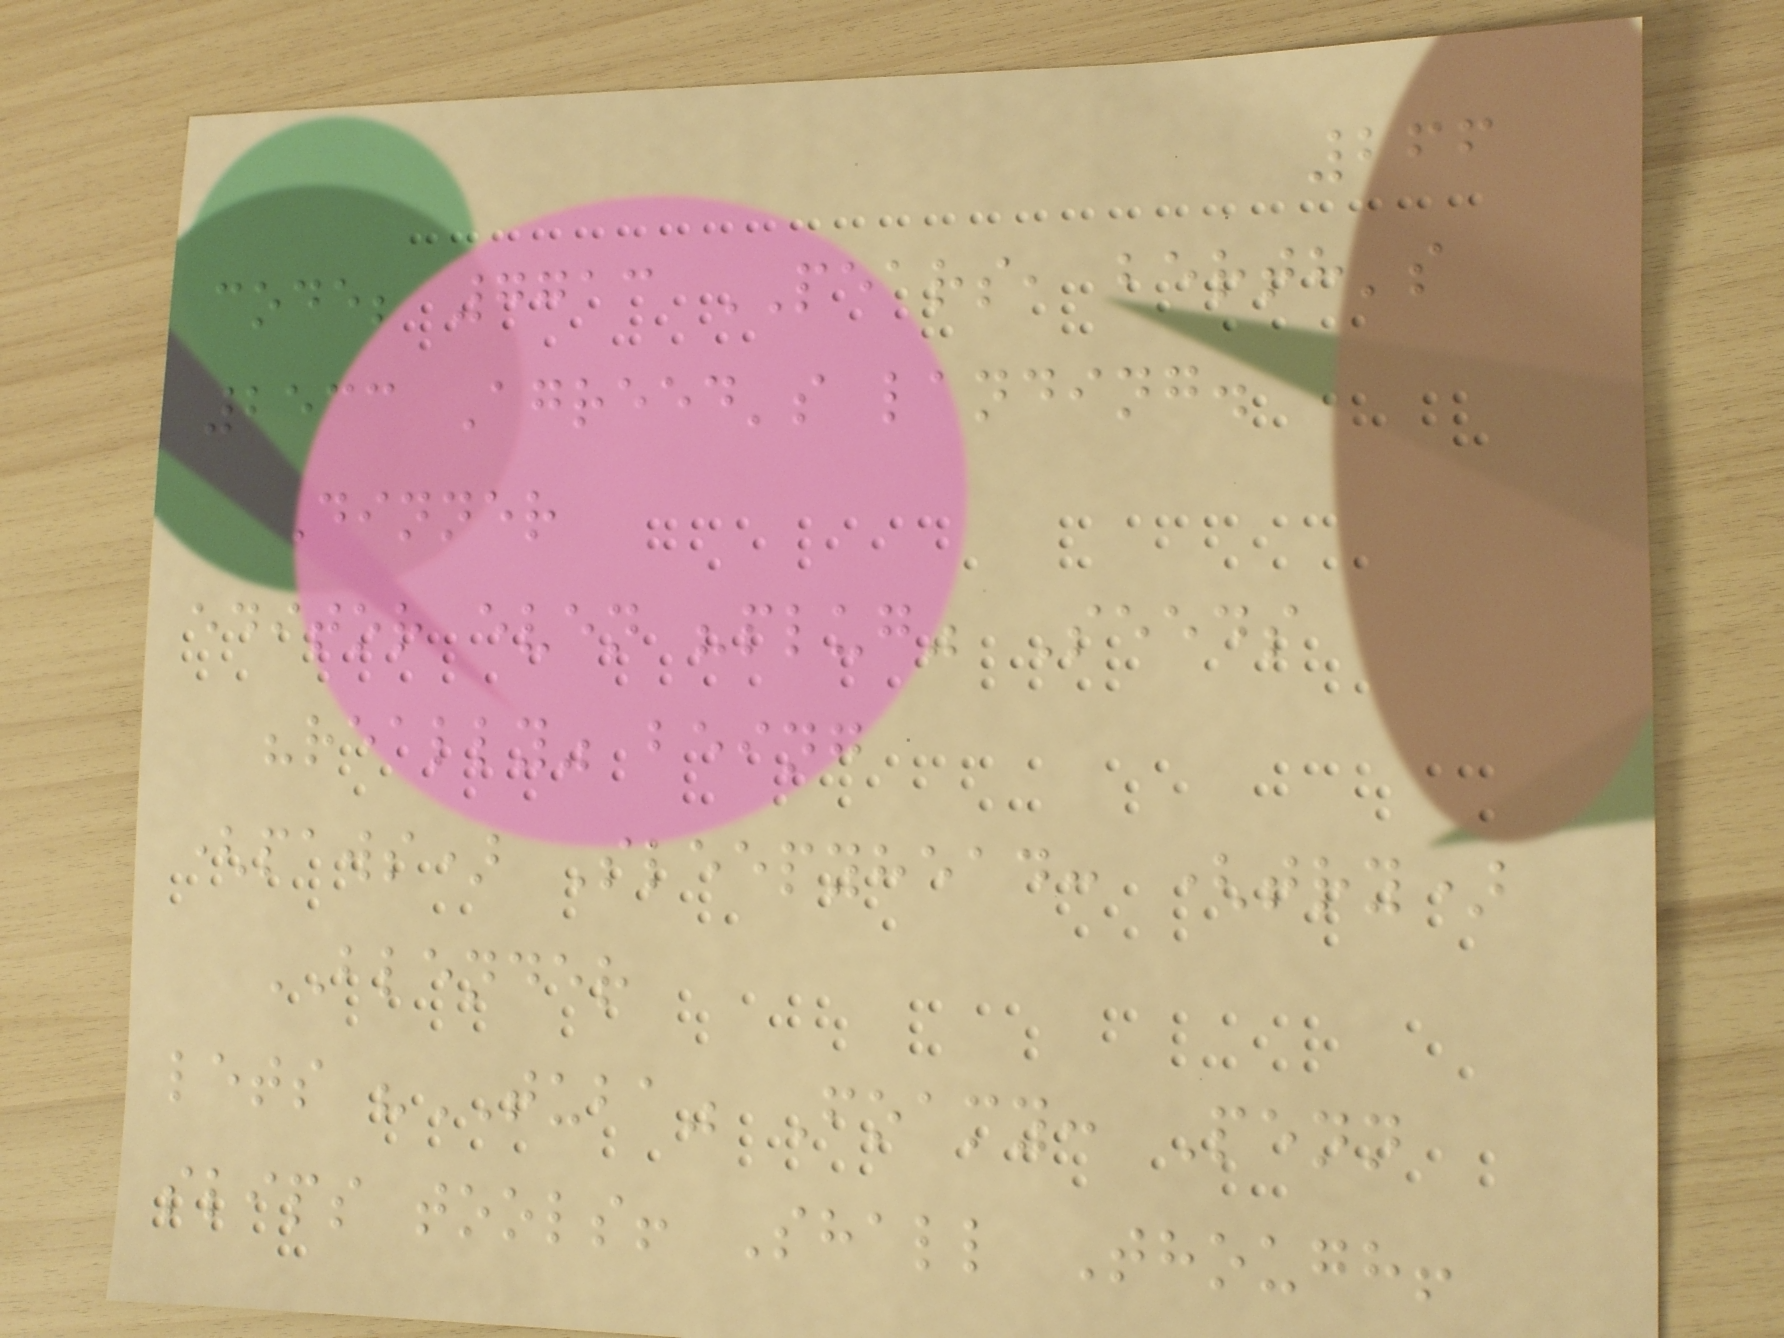266
code; 7713 PEARS, berth's
2533 Agreed's landing.
Dinner
editor even "plug" Seeds
"really" being
(paws) Sleepyhead: (try)
BLENDER
lets "TUBA" Foamy: Penn
slips tools! Shall Though!
